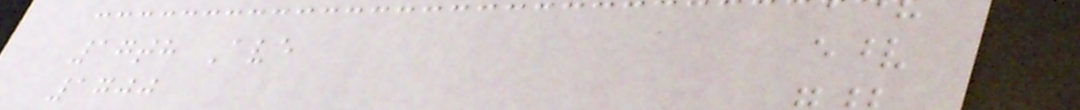17th Ave
1700
